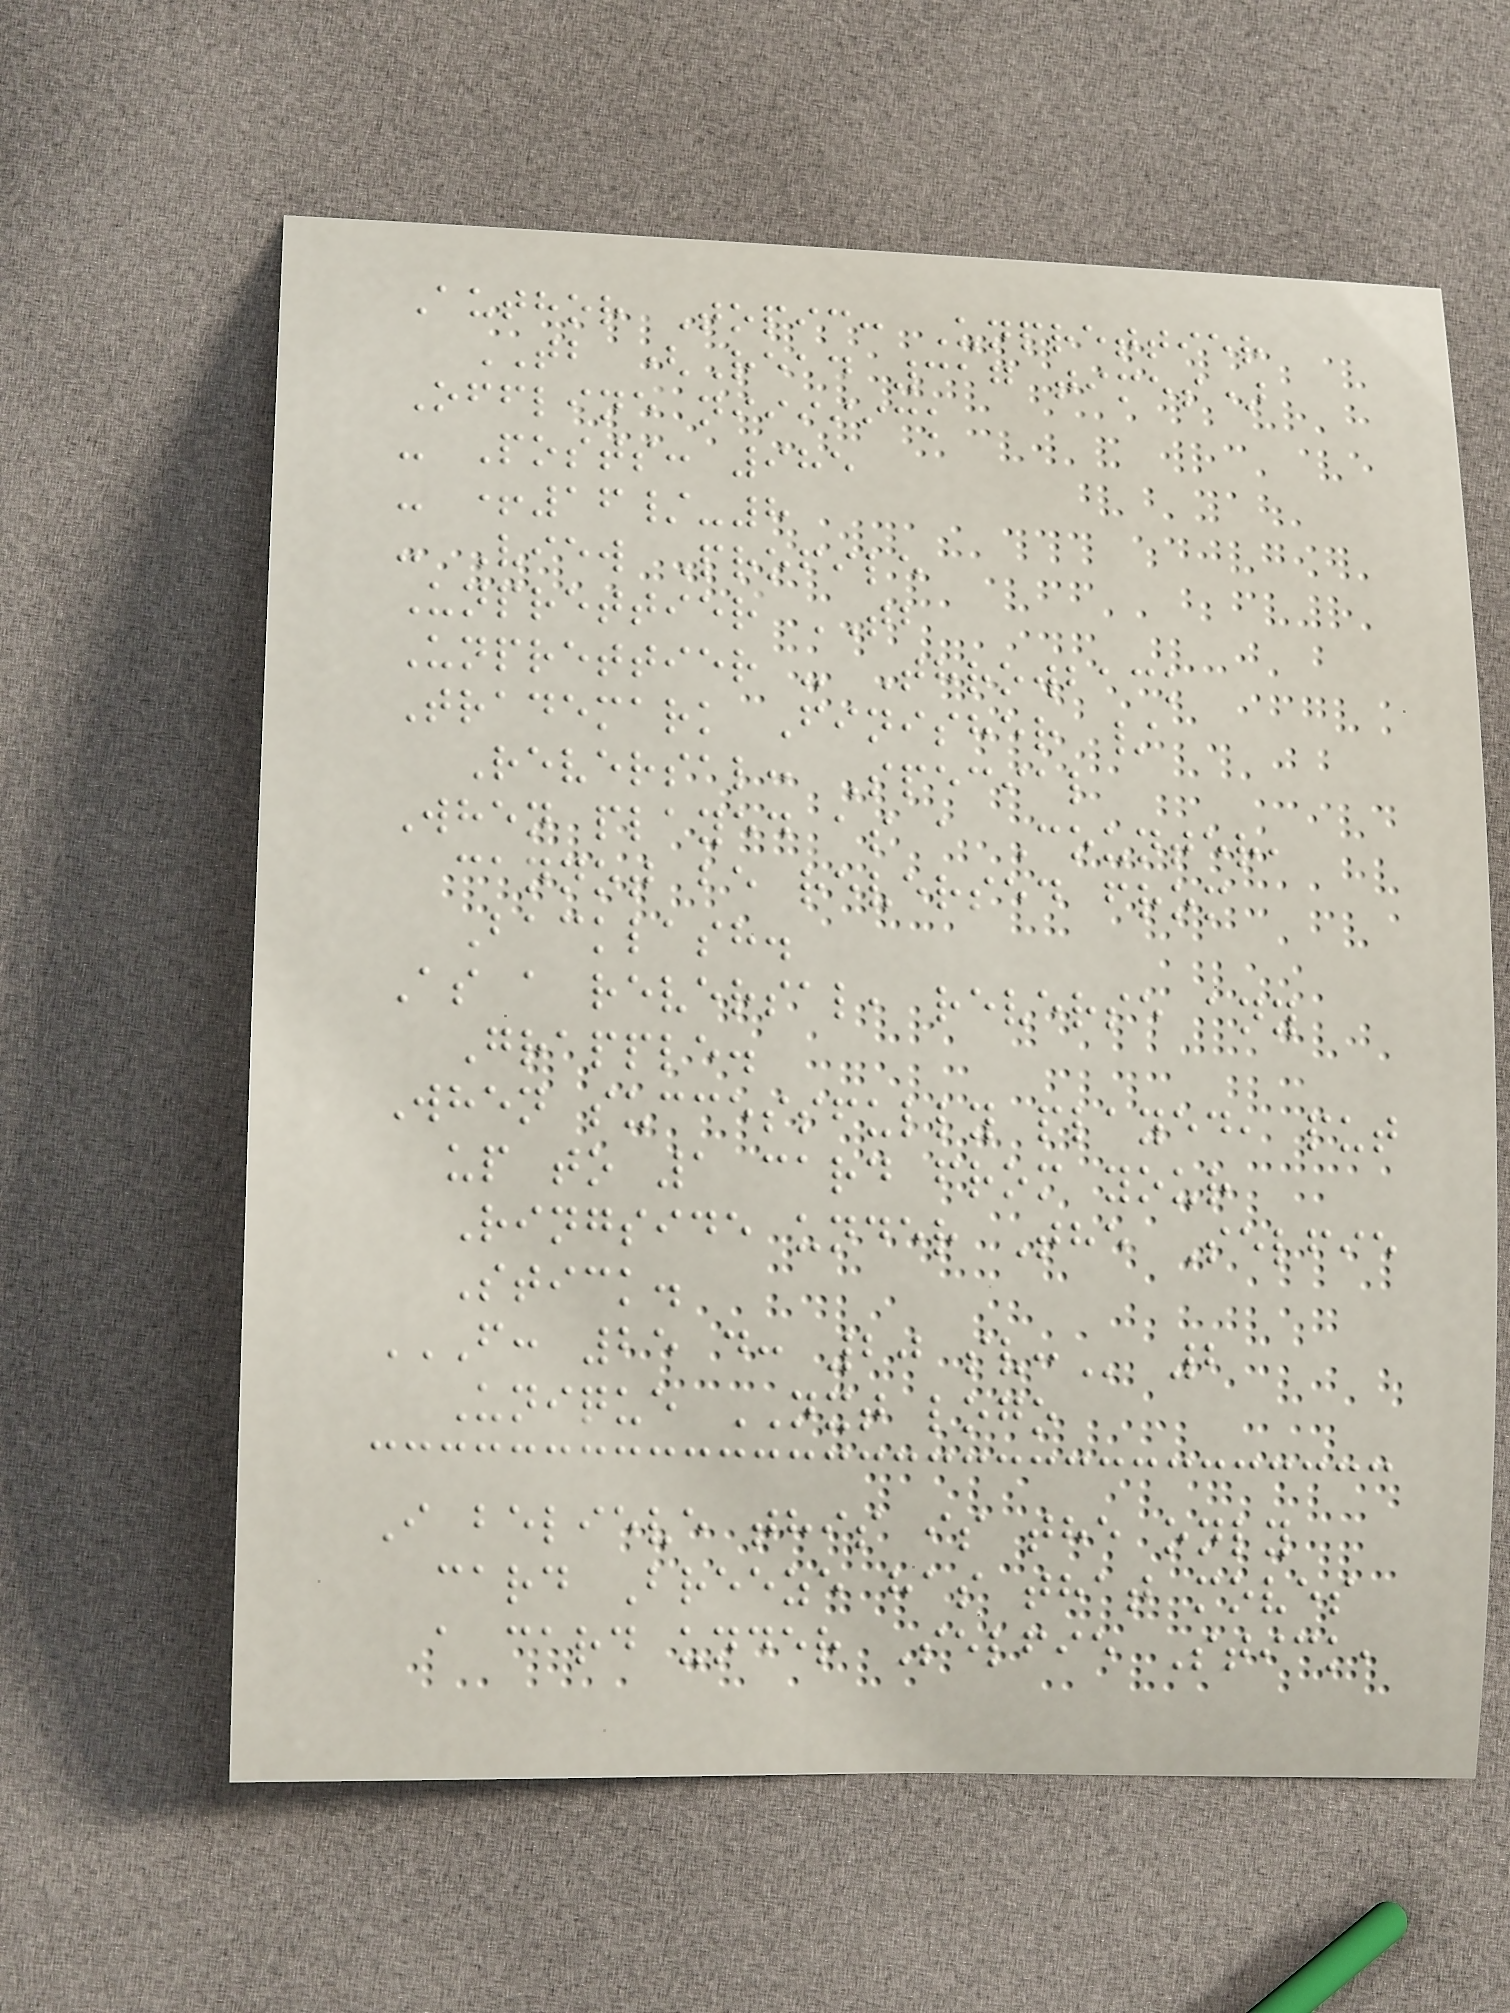Author Topic: Unprettier
TB (Read 317 times)
Offline niiiiick
- Posts: 985
- +16/-8
- View Profile
Unprettier TB
Unprettier - Throwback
Trademark Finisher /
Reversal: Special
When played as a Counter,
cannot be reversed from
Backlash.
As a reversal, reverse any
Grapple.
When successfully played, put
up to 1 card from your
Ringside under The Selfie
Stick.
F: 25 D: 20 SV: 2
Unique NXT logo
I believe this is the only
card Breeze has that moves
a card under Selfie Stick,
